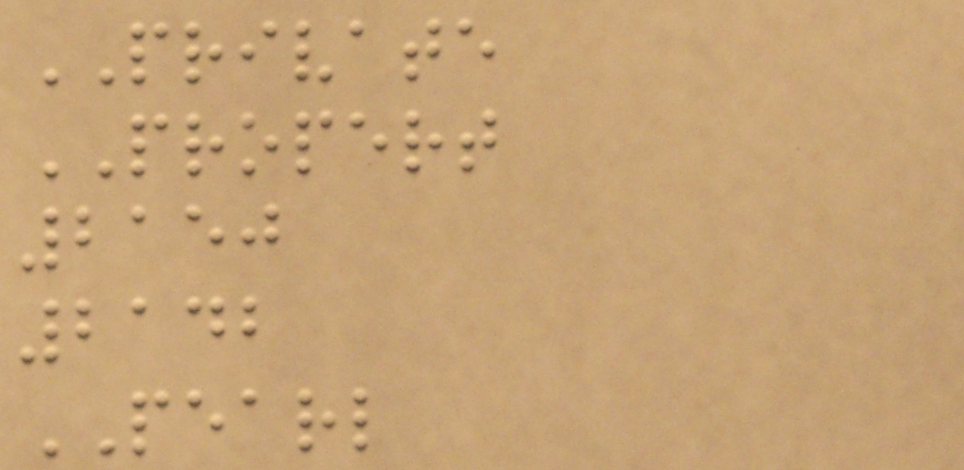PRIVATE
PROPERT
2150
2142
PEARL
